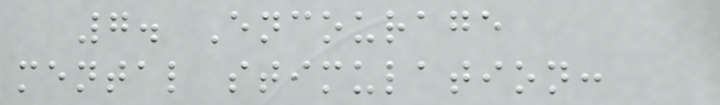7. Encourage
mental stimulation:
